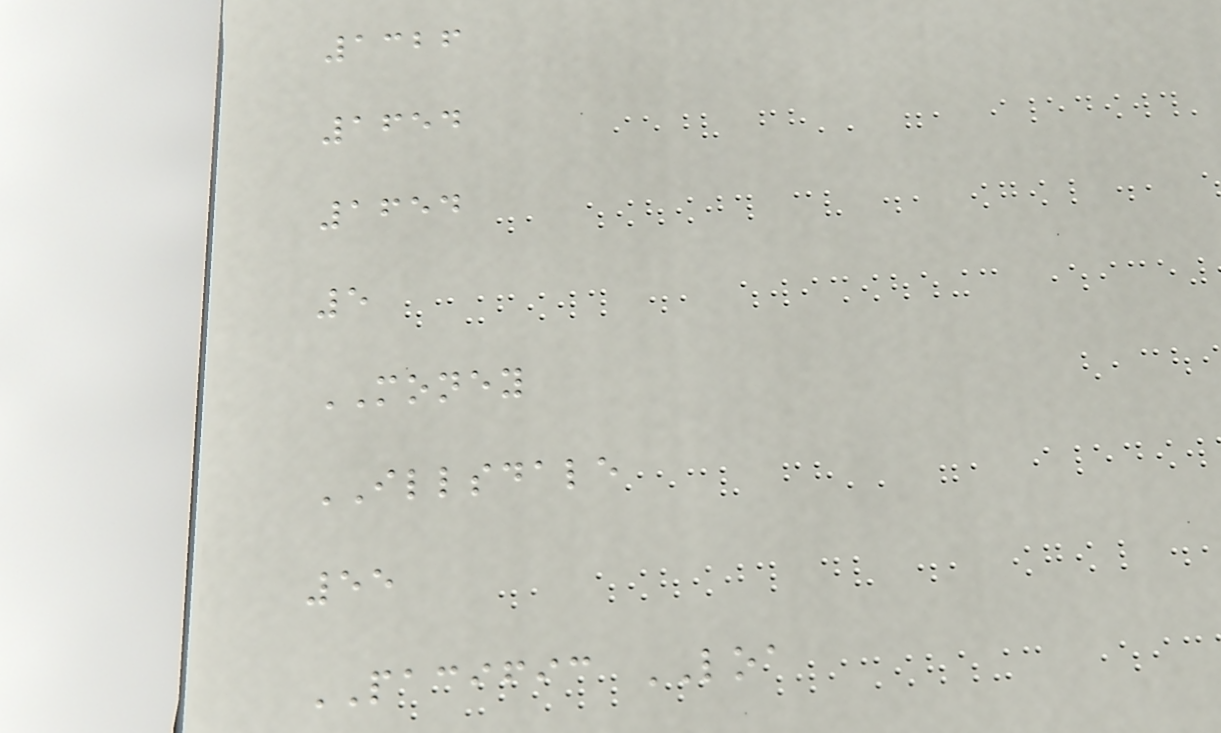1326
1654
1654
5
MONEY
ILLSDALE
55
PACIFIC LOA
